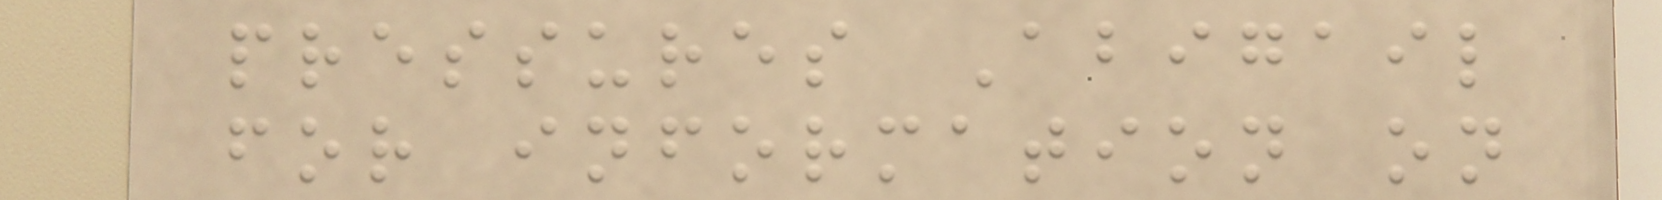pressures Abigail
for information on
